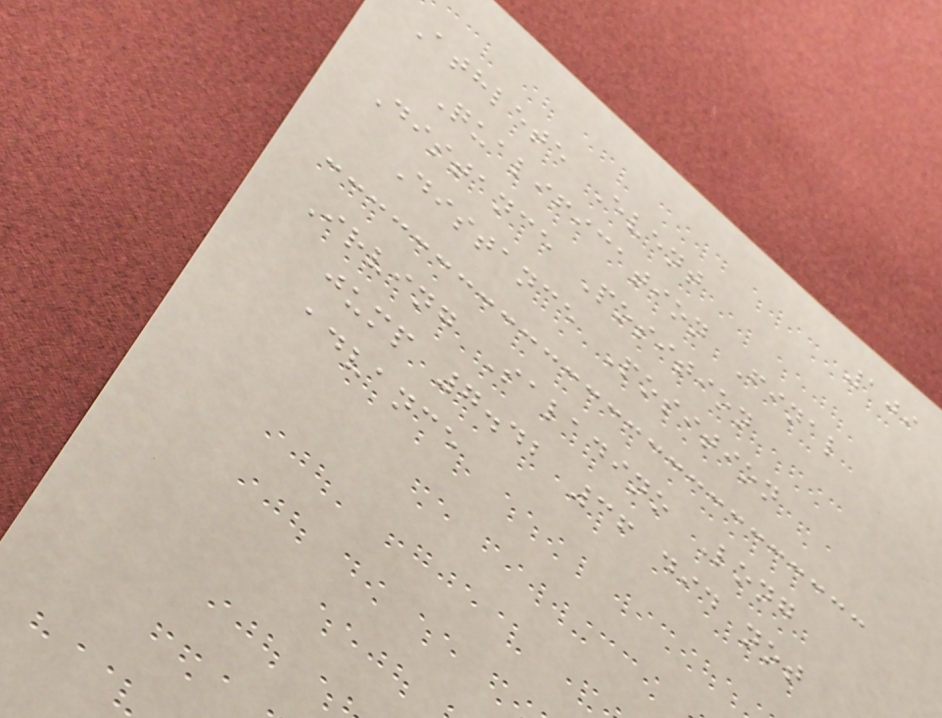109
Athlete Event
Qualification Final
Distance Position
Distance Position
Irving Saladino Long
jump 7.42 36 did not
advance
